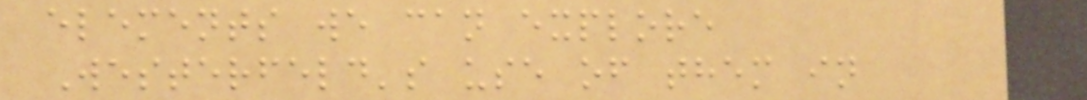elements we can explore
Westerfeld's use of them in
